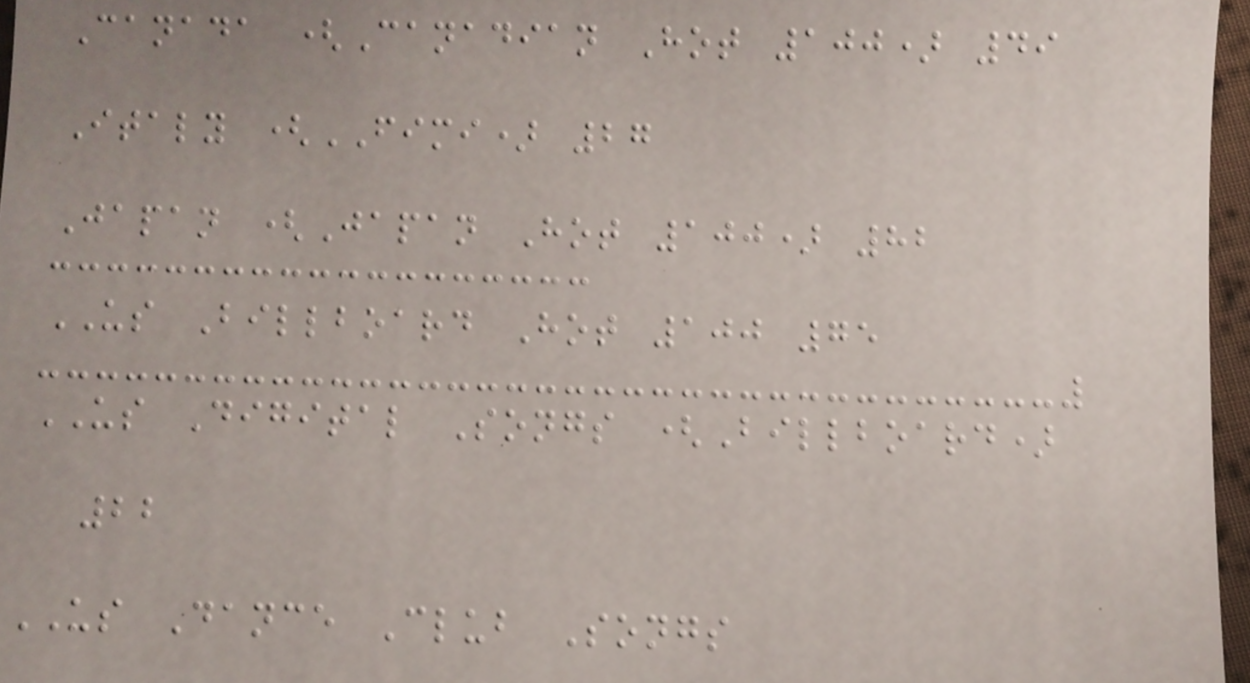Canada (Canadian Hot 100) 49
Italy (FIMI) 27
Japan (Japan Hot 100) 82
US Billboard Hot 100 75
US Digital Songs (Billboard)
22
US Dance Club Songs
